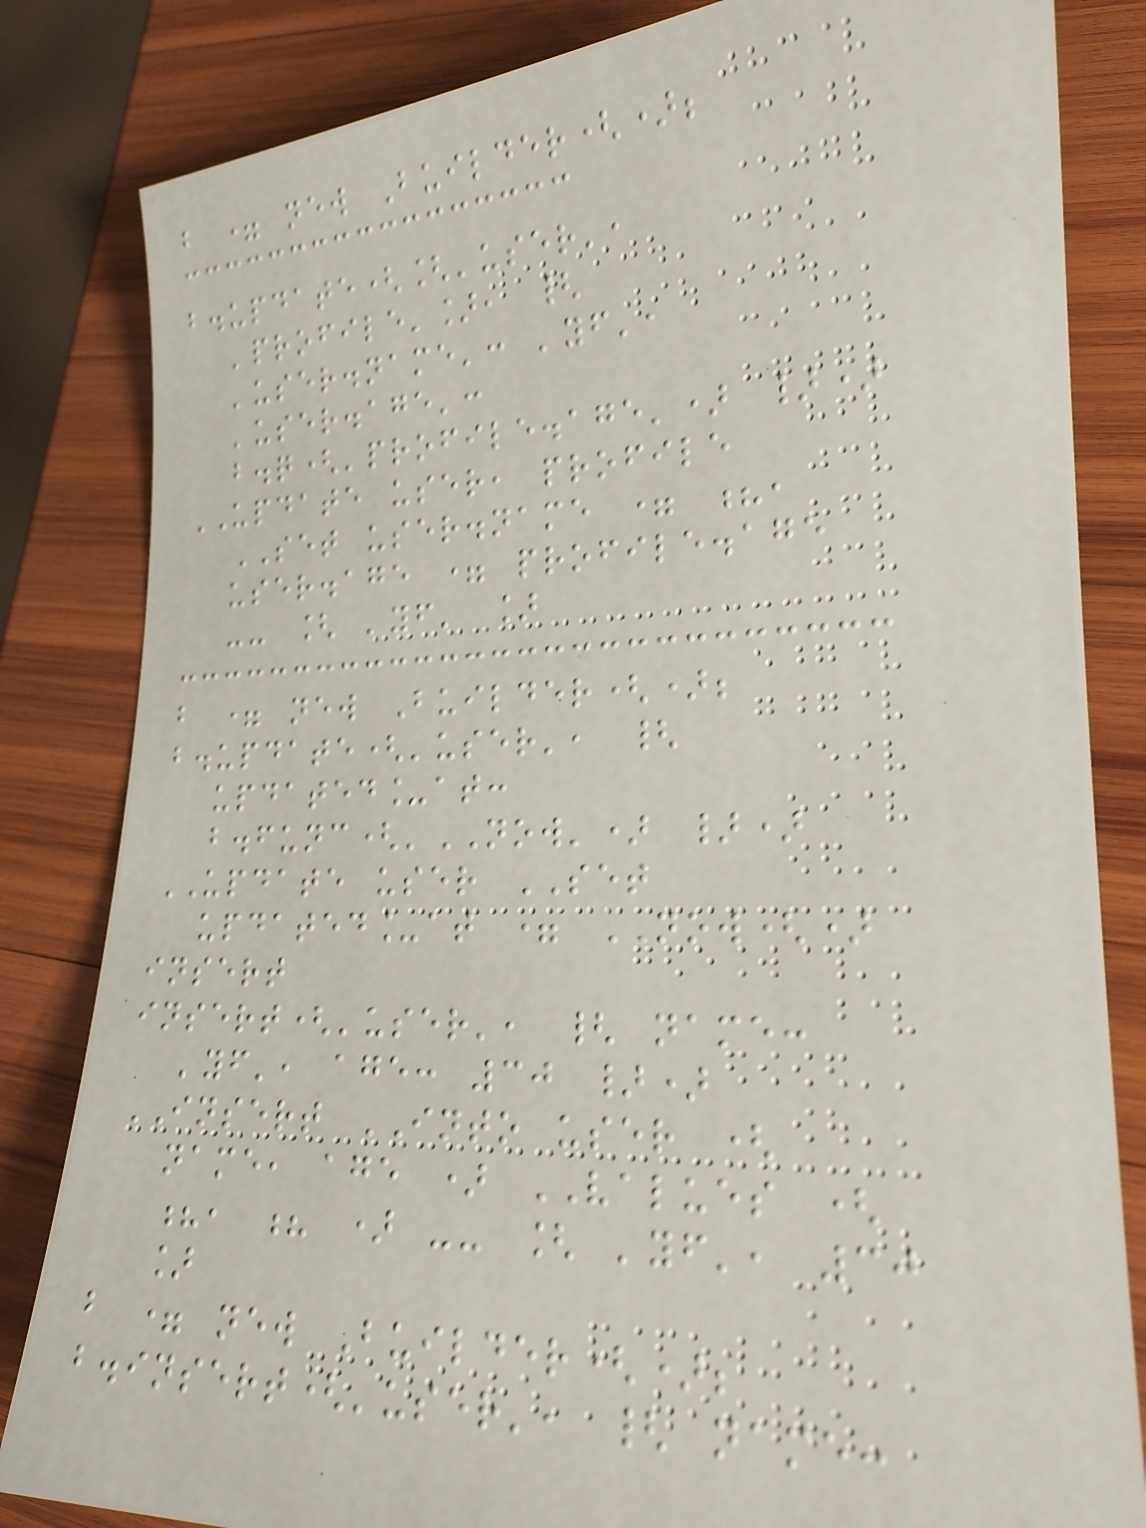b = new Builder();
b.update(['user',
'profile'], {
'user.name': 'yf',
'user.age':
b.q('profile.age') })
UPDATE user, profile
SET user.name = ?,
user.age = profile.age
-- [ 'yf' ]
b = new Builder();
b.update('user', {
updated_at:
b.func('NOW') })
UPDATE user SET
updated_at = NOW()
insert
insert('user', { name:
'yf', age: 30 })
INSERT INTO user (
name, age ) VALUES (
?, ? ) -- [ 'yf', 30
]
b = new Builder();
b.insert('user', { name:
